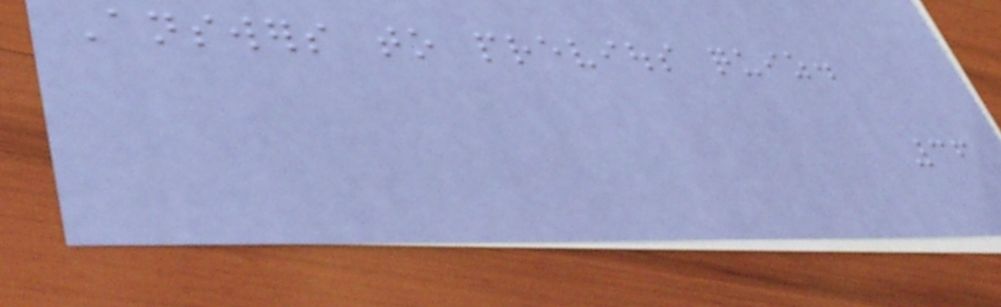Answers to previous quiz.
36
